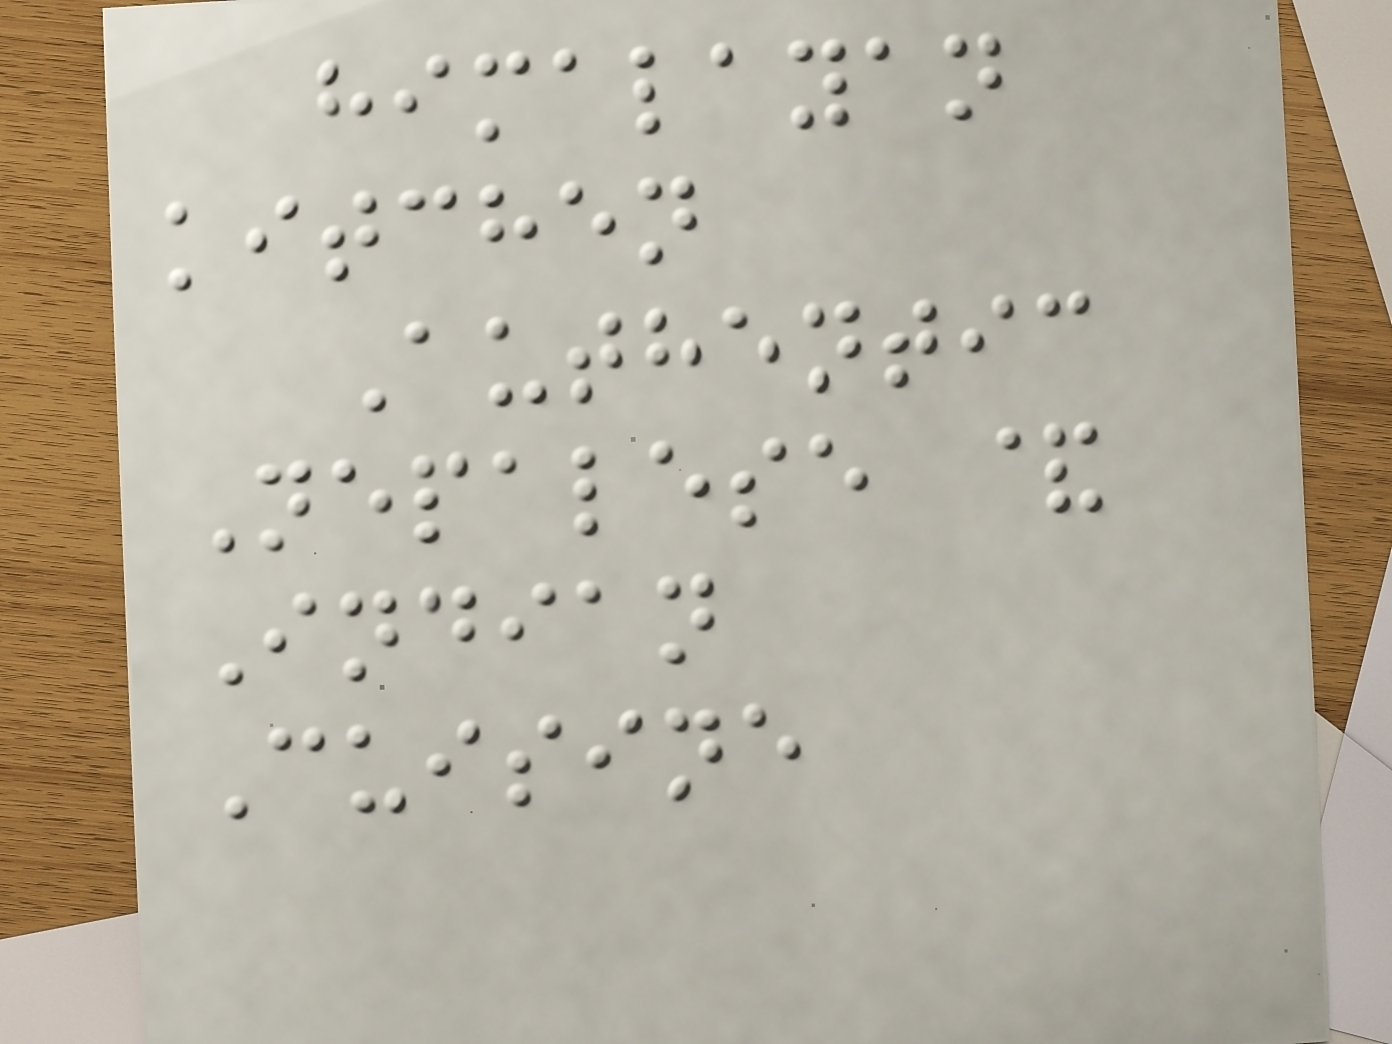himalayan
kitchen
Authentic
Nepalese &
Indian
Cuisine
